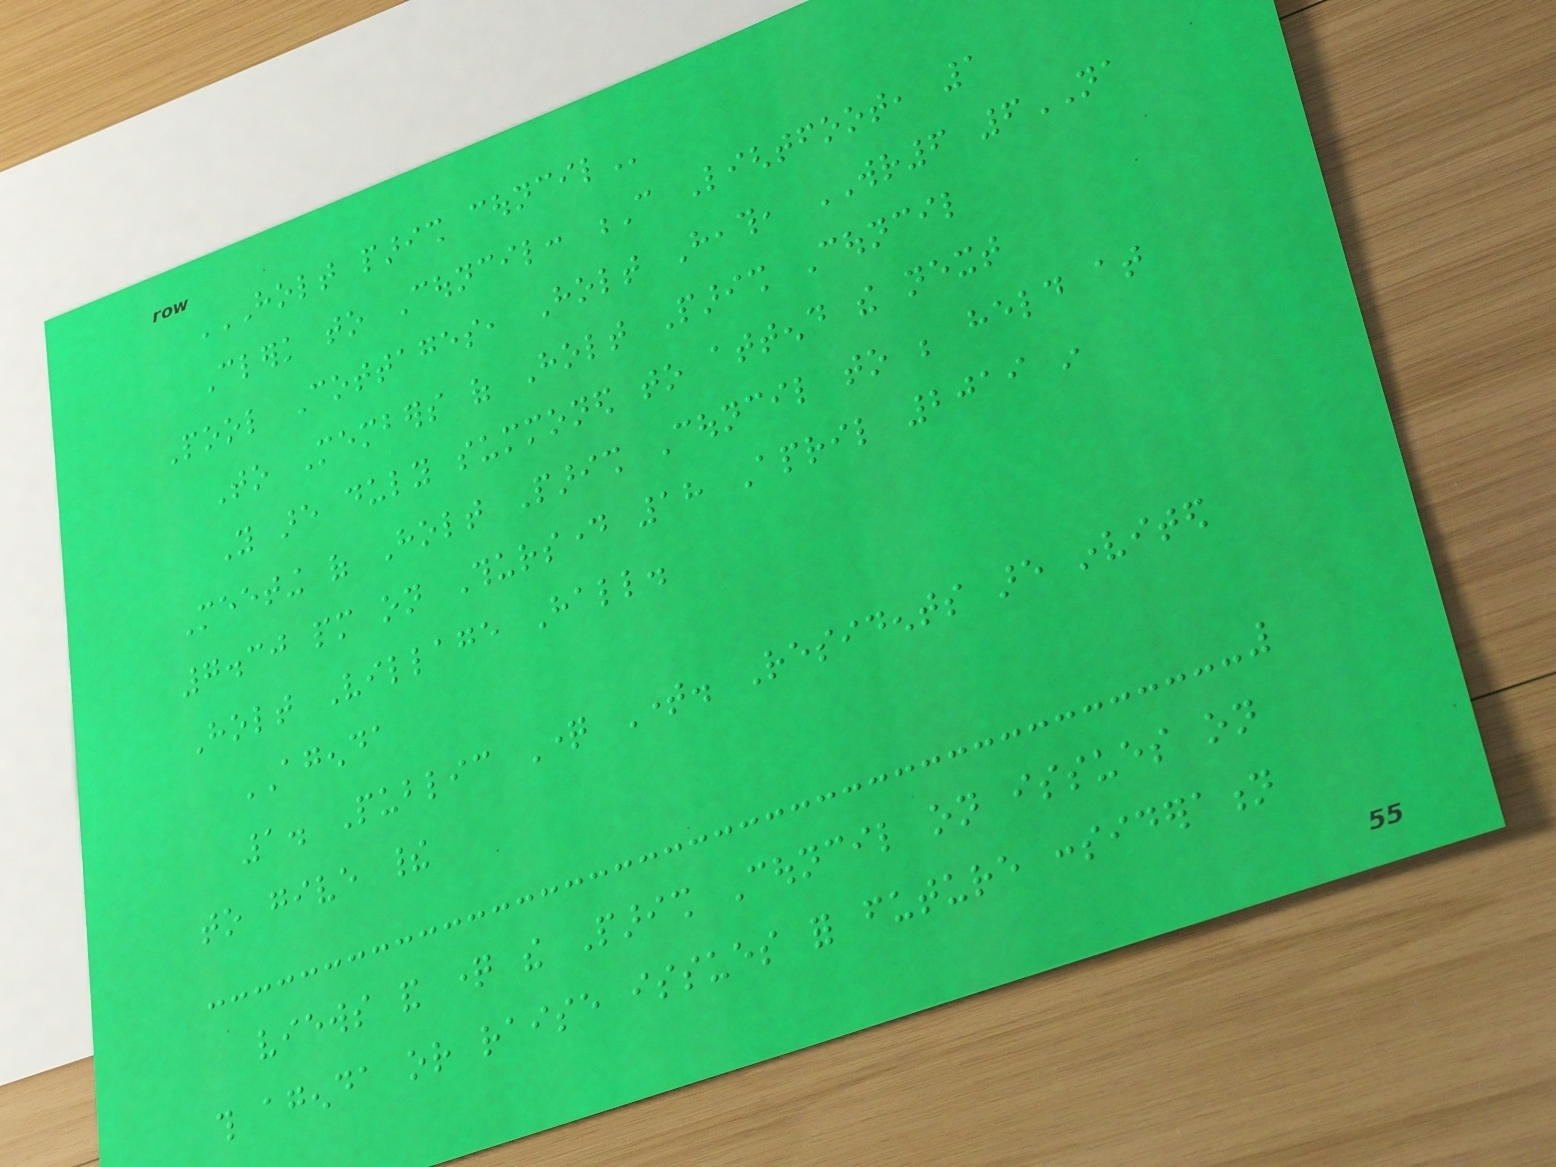HOLT PARISH COUNCIL
Clerk to Council: C Lightfoot, 1
Pool Cottages, Holt Heath, WR6 6NA
To Members of Holt Parish Council
You are duly summoned to attend the next
Meeting of Holt Parish Council to be held at
7.30 pm on Thursday 18 April 2019 in
Holt Village Hall.
AGENDA
1. Public Question Time. Residents are invited
to give their
views and question the Parish Council on issues on
this agenda or raise issues for future consideration
